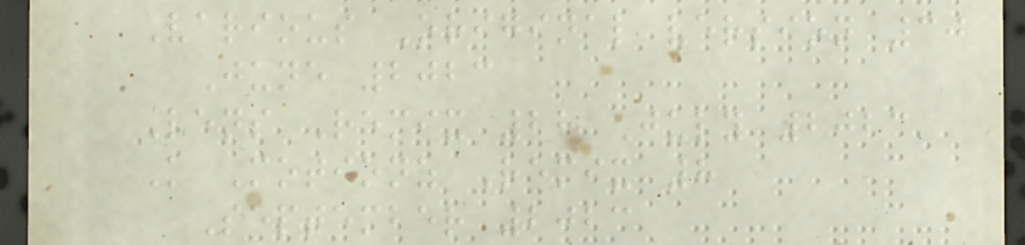Various Original version 30
June 2023
Lens Remix 28 July 2023
K Motionz Remix 8
September 2023
